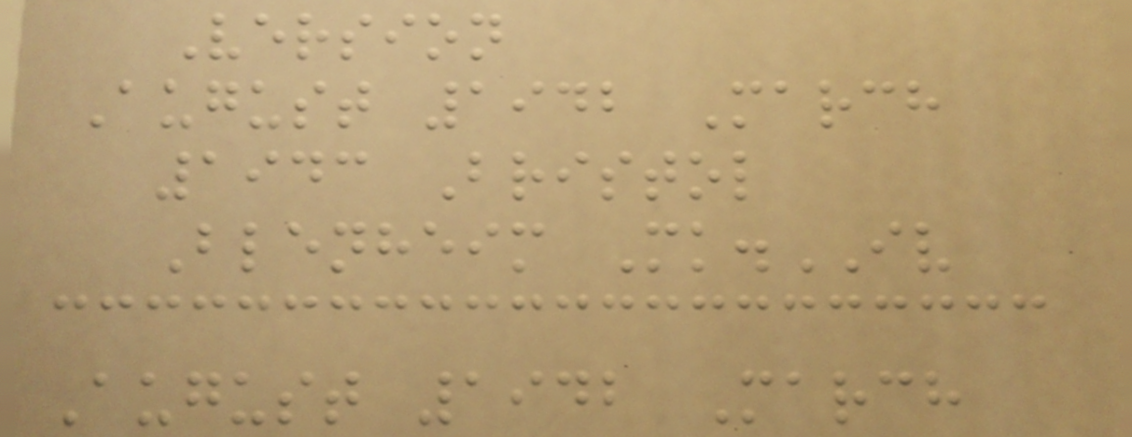Version
August 1942 March
1943 Bristol
Blenheim Mk.IV
August 1942 March
